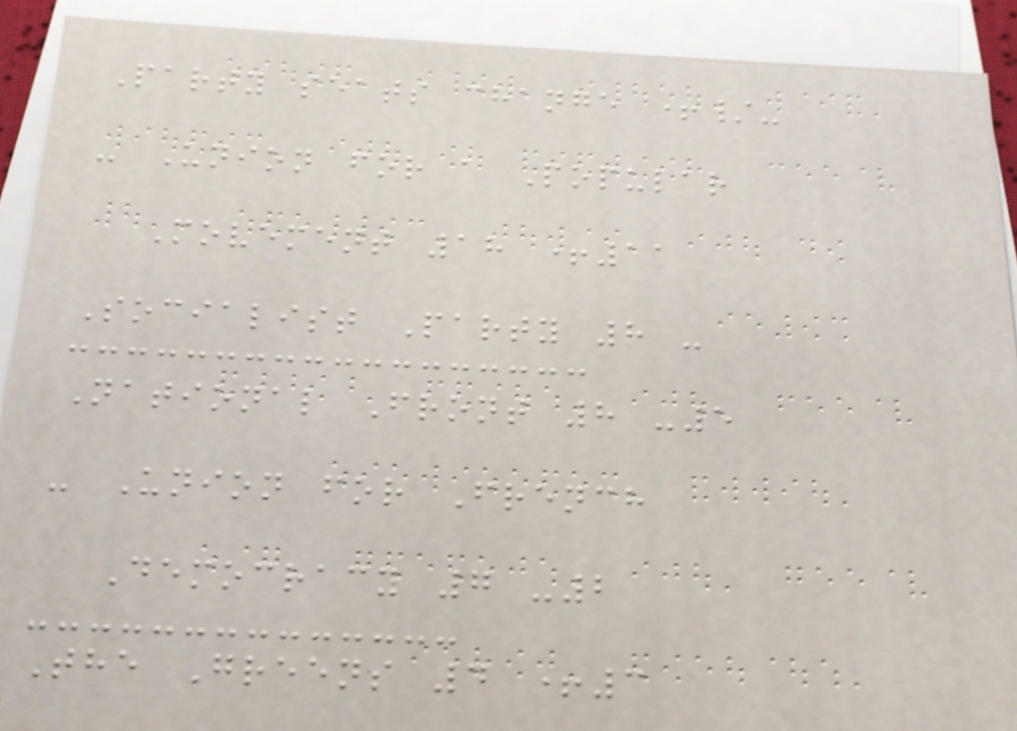Party seats change +/-
- Union for a Popular
Movement 18 +11
Socialist Party 8 -
National Front 8 -5
- Union for French
Democracy 7 -2
The Greens 4 +3
